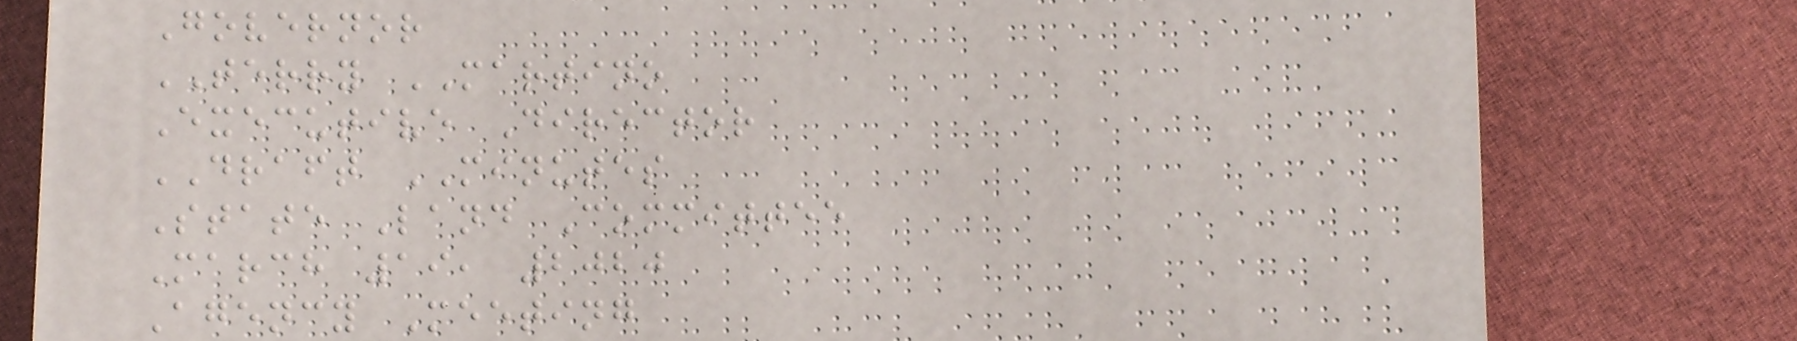Governor
TERRY MARTINO
Executive Director
DRAFT MINUTES
State Land Committee
March 19, 2020
Agency Meeting
